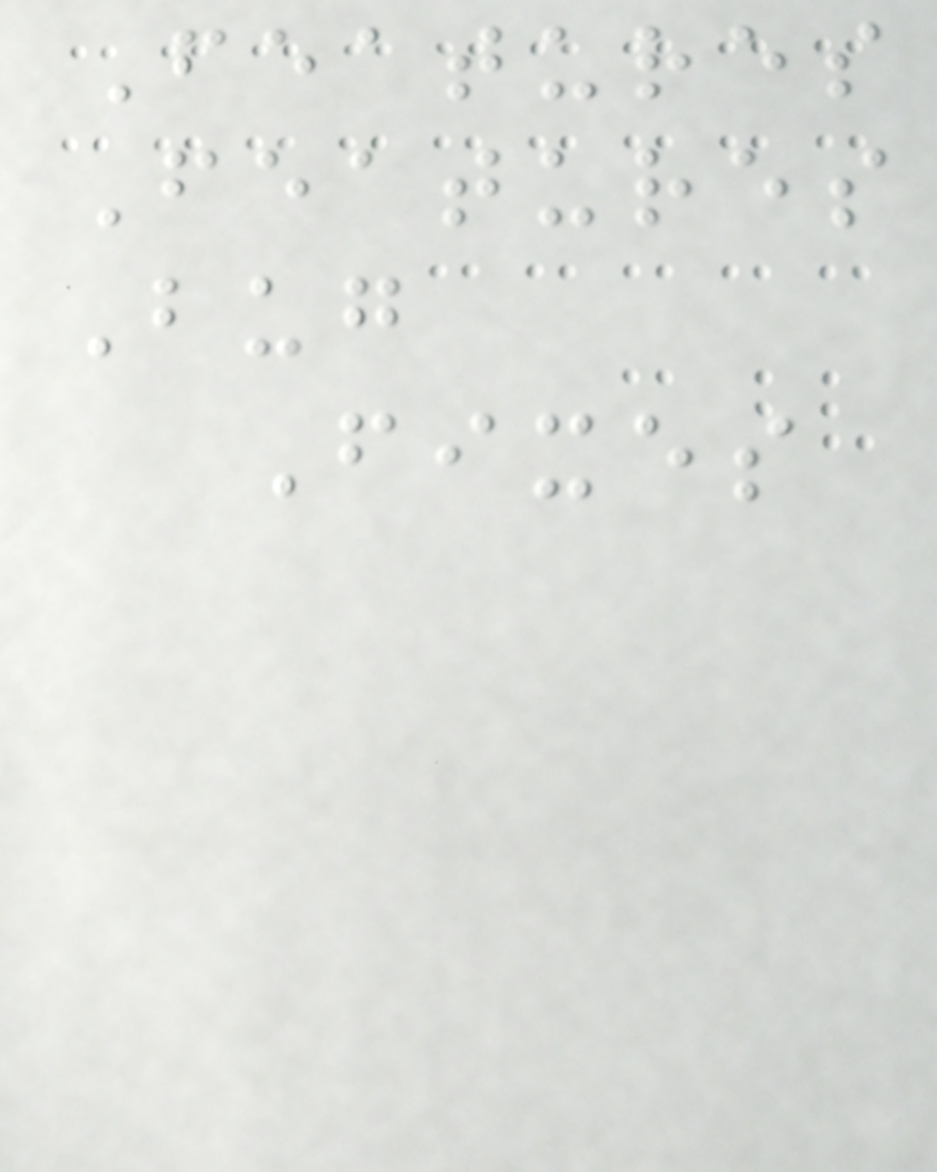Features
Features
Bug
Fixes
